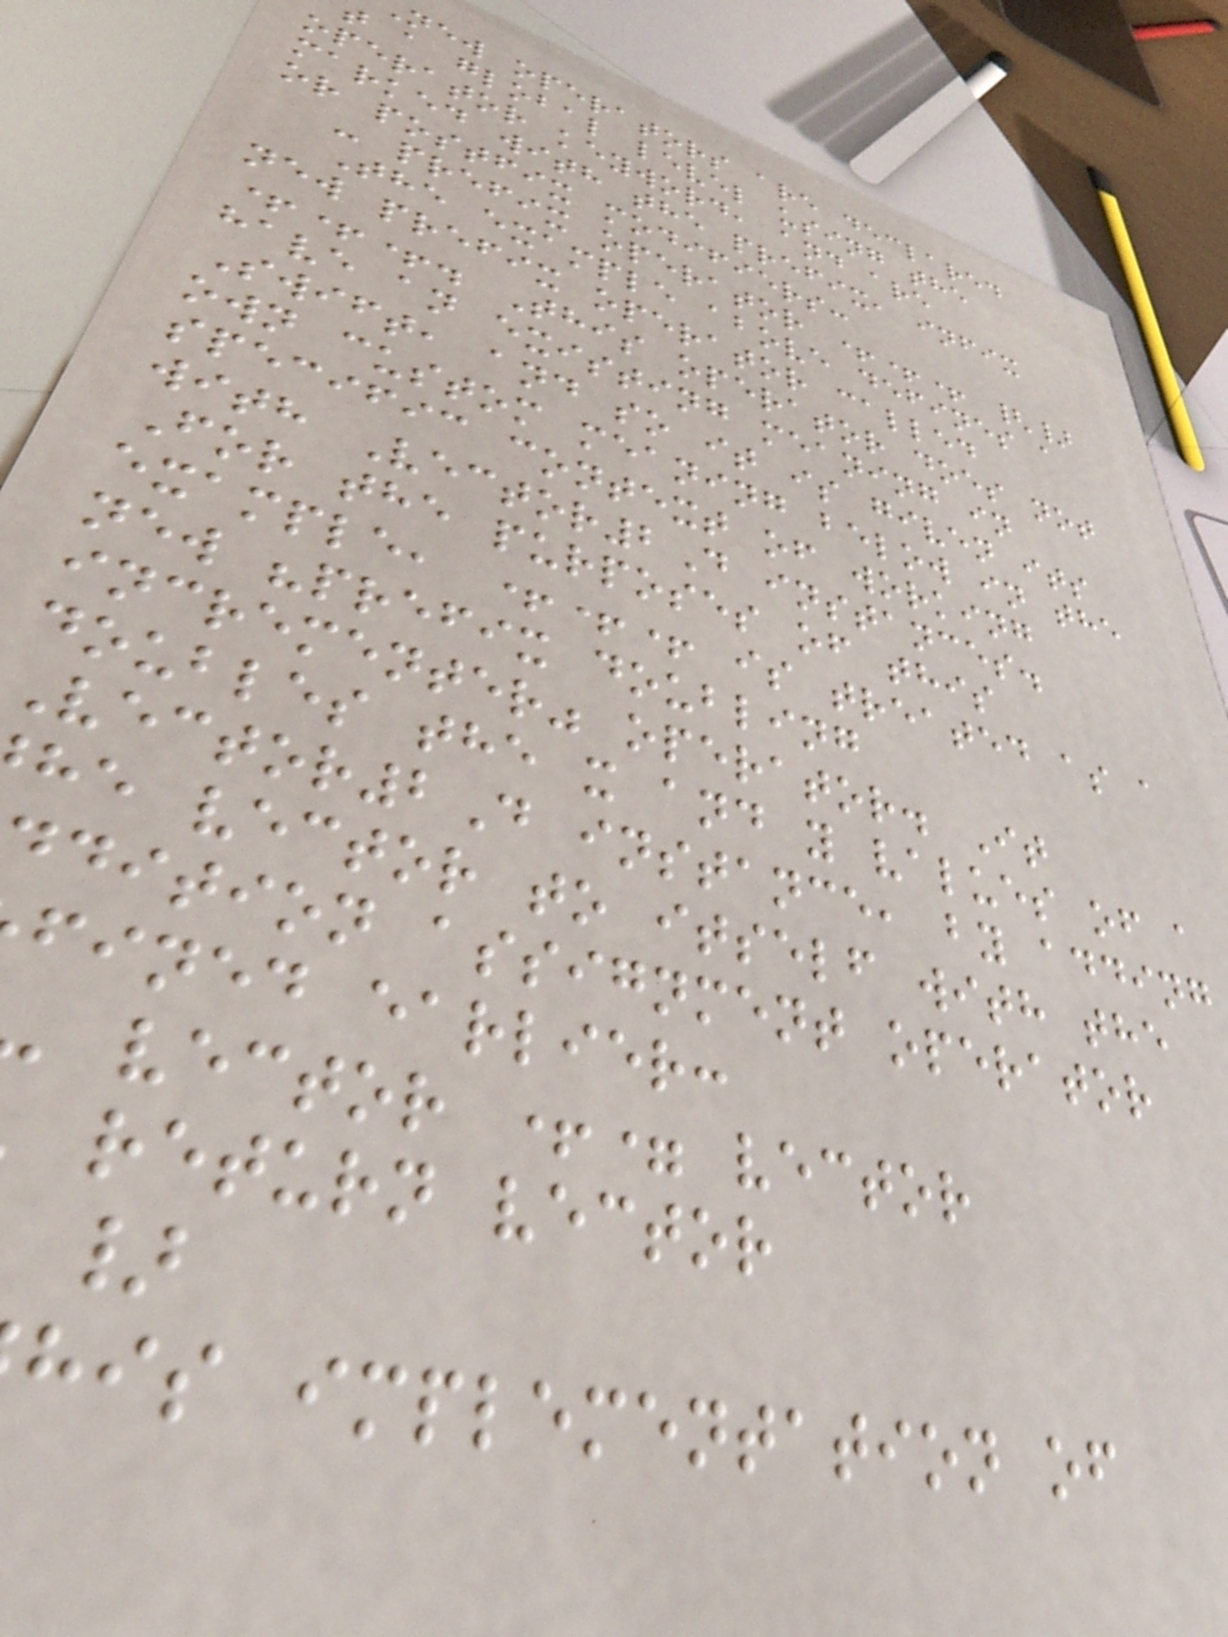new operators are declared
t a global level using the
operator keyword, and are
marked with the prefix, infix
or postfix modifiers:
- prefix operator +++ {}
The example above defines a
new prefix operator called
+++. This operator does not
have an existing meaning in
Swift, and so it is given its
own custom meaning below in the
specific context of working
with Vector2D instances.
For the purposes of this
example, +++ is treated as a
new "prefix doubling
incrementer" operator. It
doubles the x and y values of a
Vector2D instance, by adding
he vector to itself with the
dition assignment operator
fined earlier:
vector += vector
return vector
his implementation of
